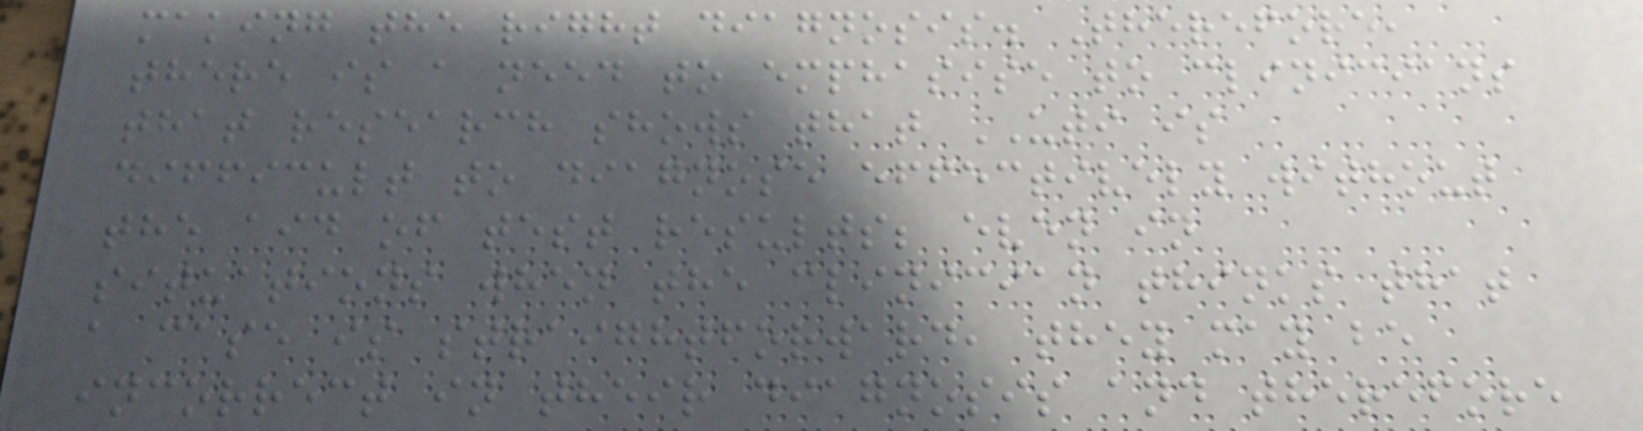making the right diagnosis. Therefore,
there is a need to emphasise to clinicians
that research shows that UTI is
difficult to diagnose effectively without
the aid of test results; even in
situations when the clinician thinks that
a case is straightforward, they may be
incorrect in their diagnosis and therefore
